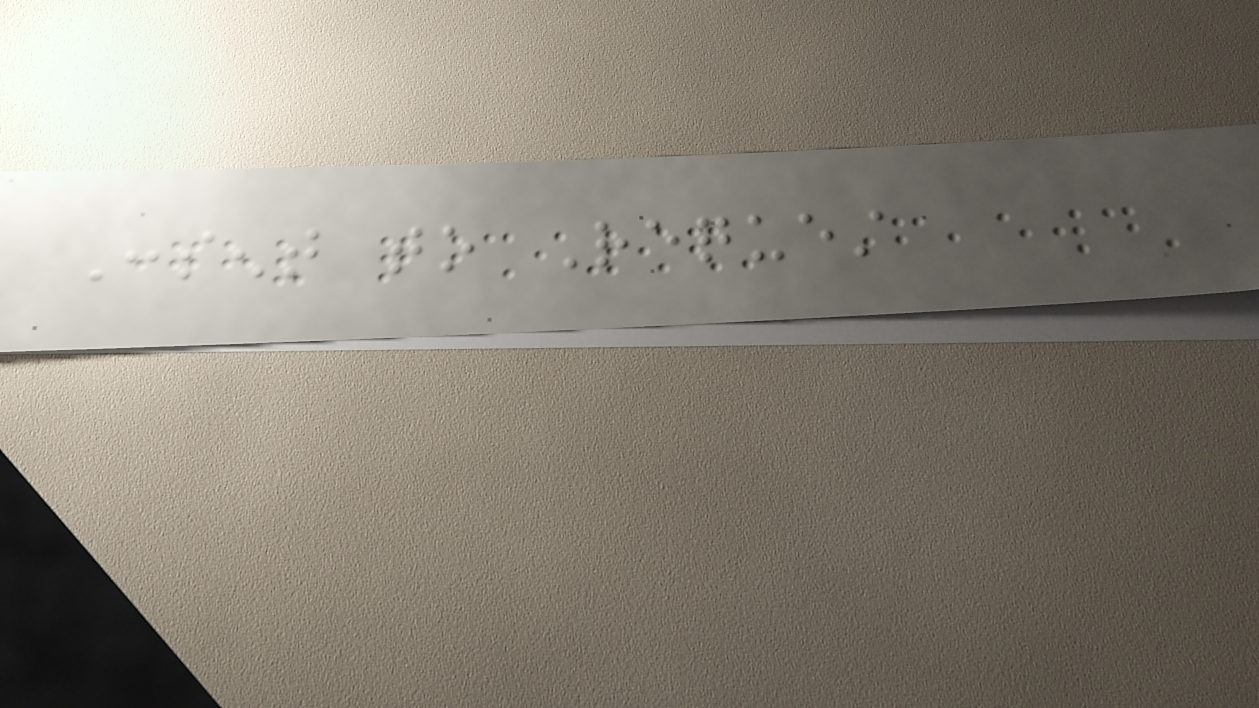Consent to Request
